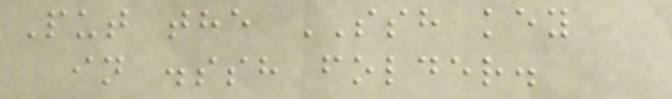Put the SSH key
in .ssh folder.
